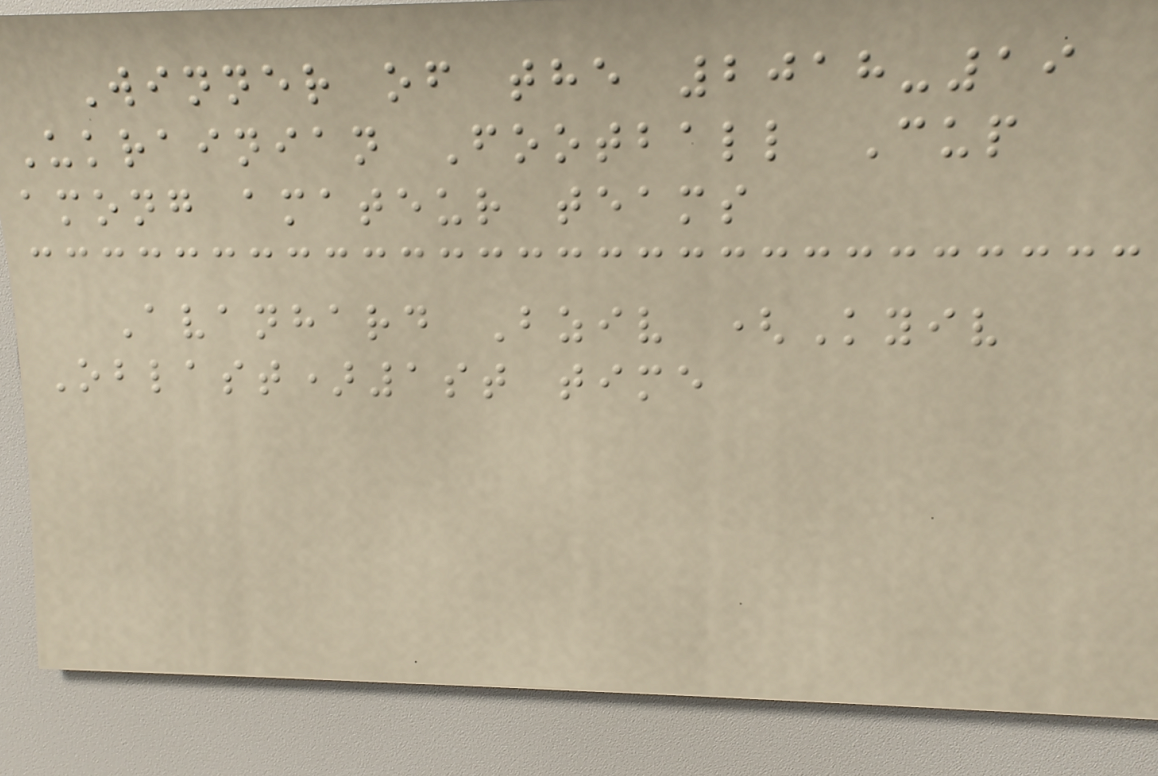Winner of the 2018-19
Ukrainian Football Cup
among amateur teams
Avanhard Bziv (Kyiv
Oblast)1st time
